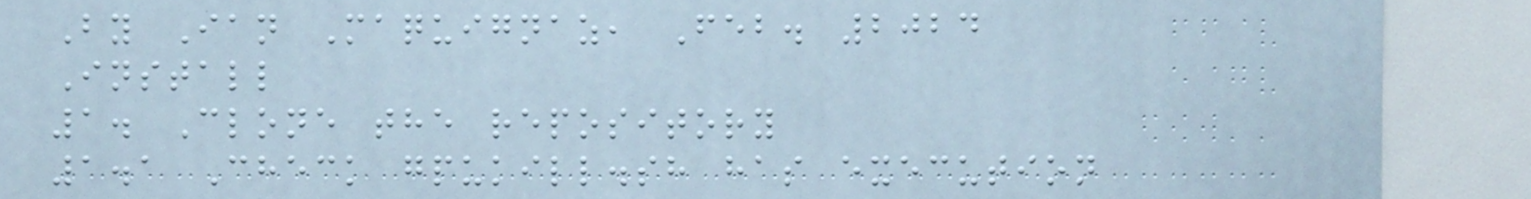By Ian Maquignaz, Feb. 2024
Install
1. Clone the repository
1.1 Check gpukill.sh has execution
